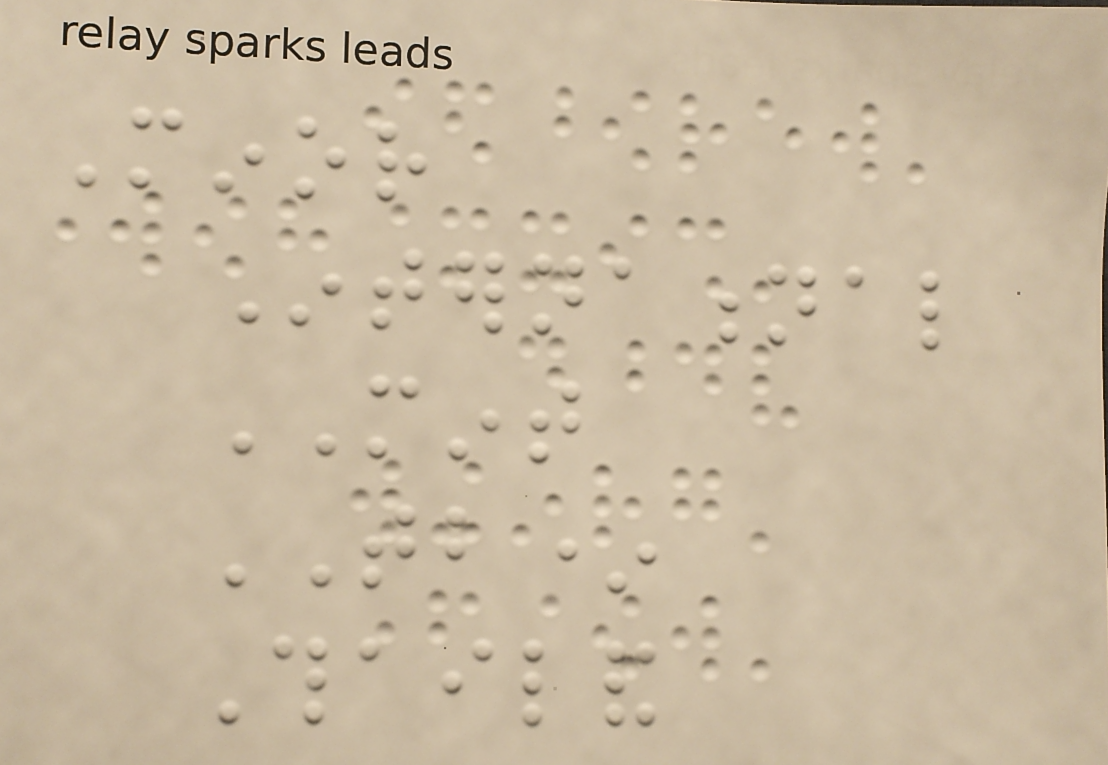Minor
International
MINT
TB*
Thailand
